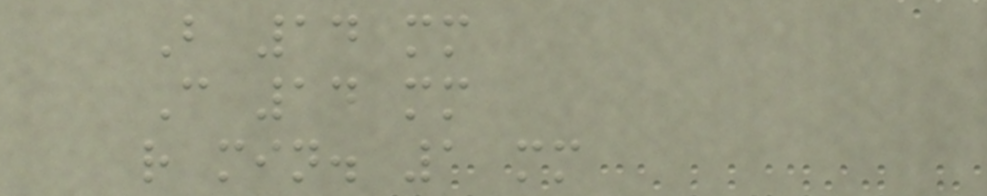B 14 mm
C 14 mm
r min. 1 mm
